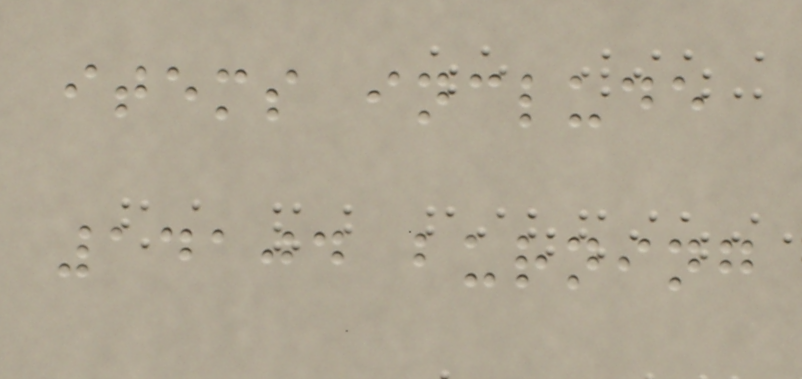items include
14104 burning
